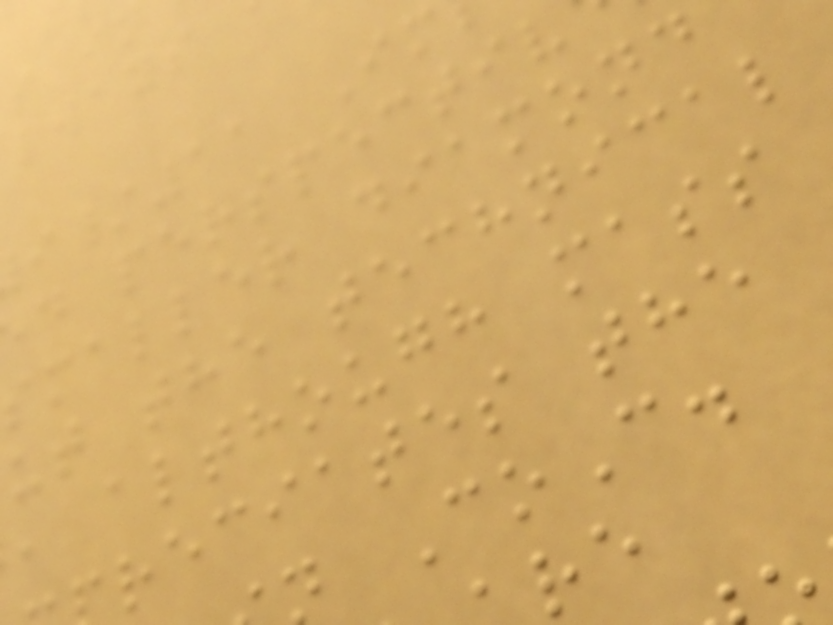d perspectiv
smaller diamond
ut the technical
, although mass
reciates the
